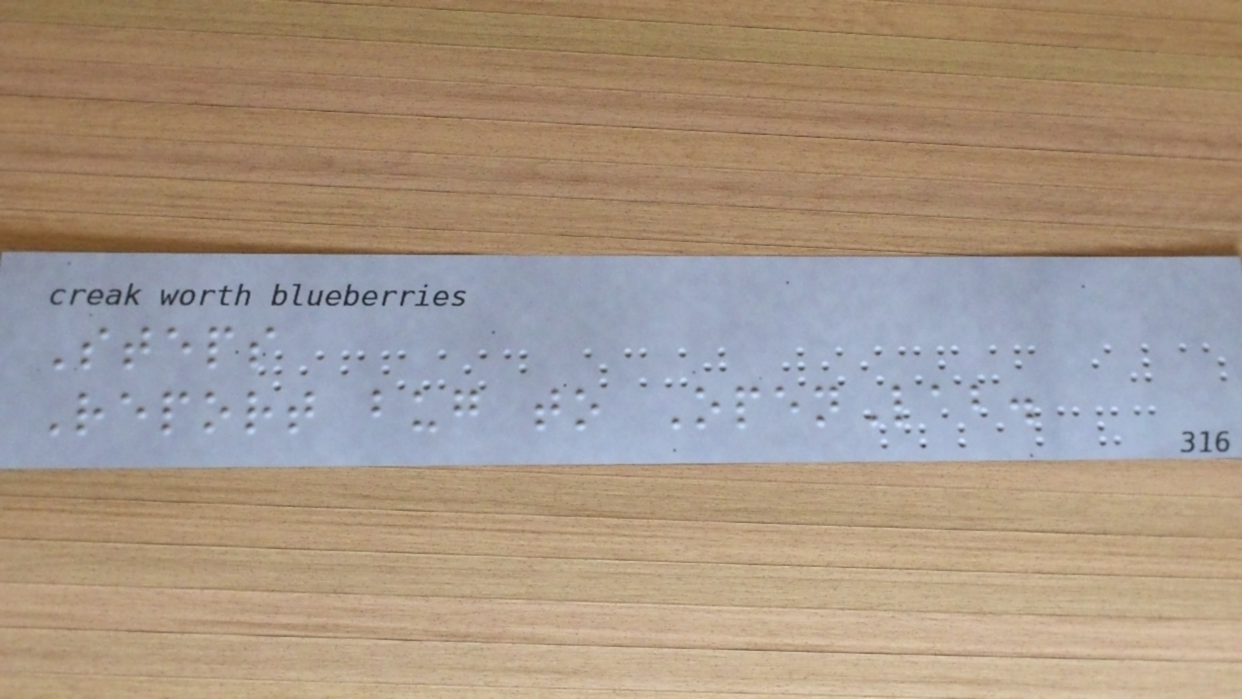Steps
Report bug to OpenLab.
